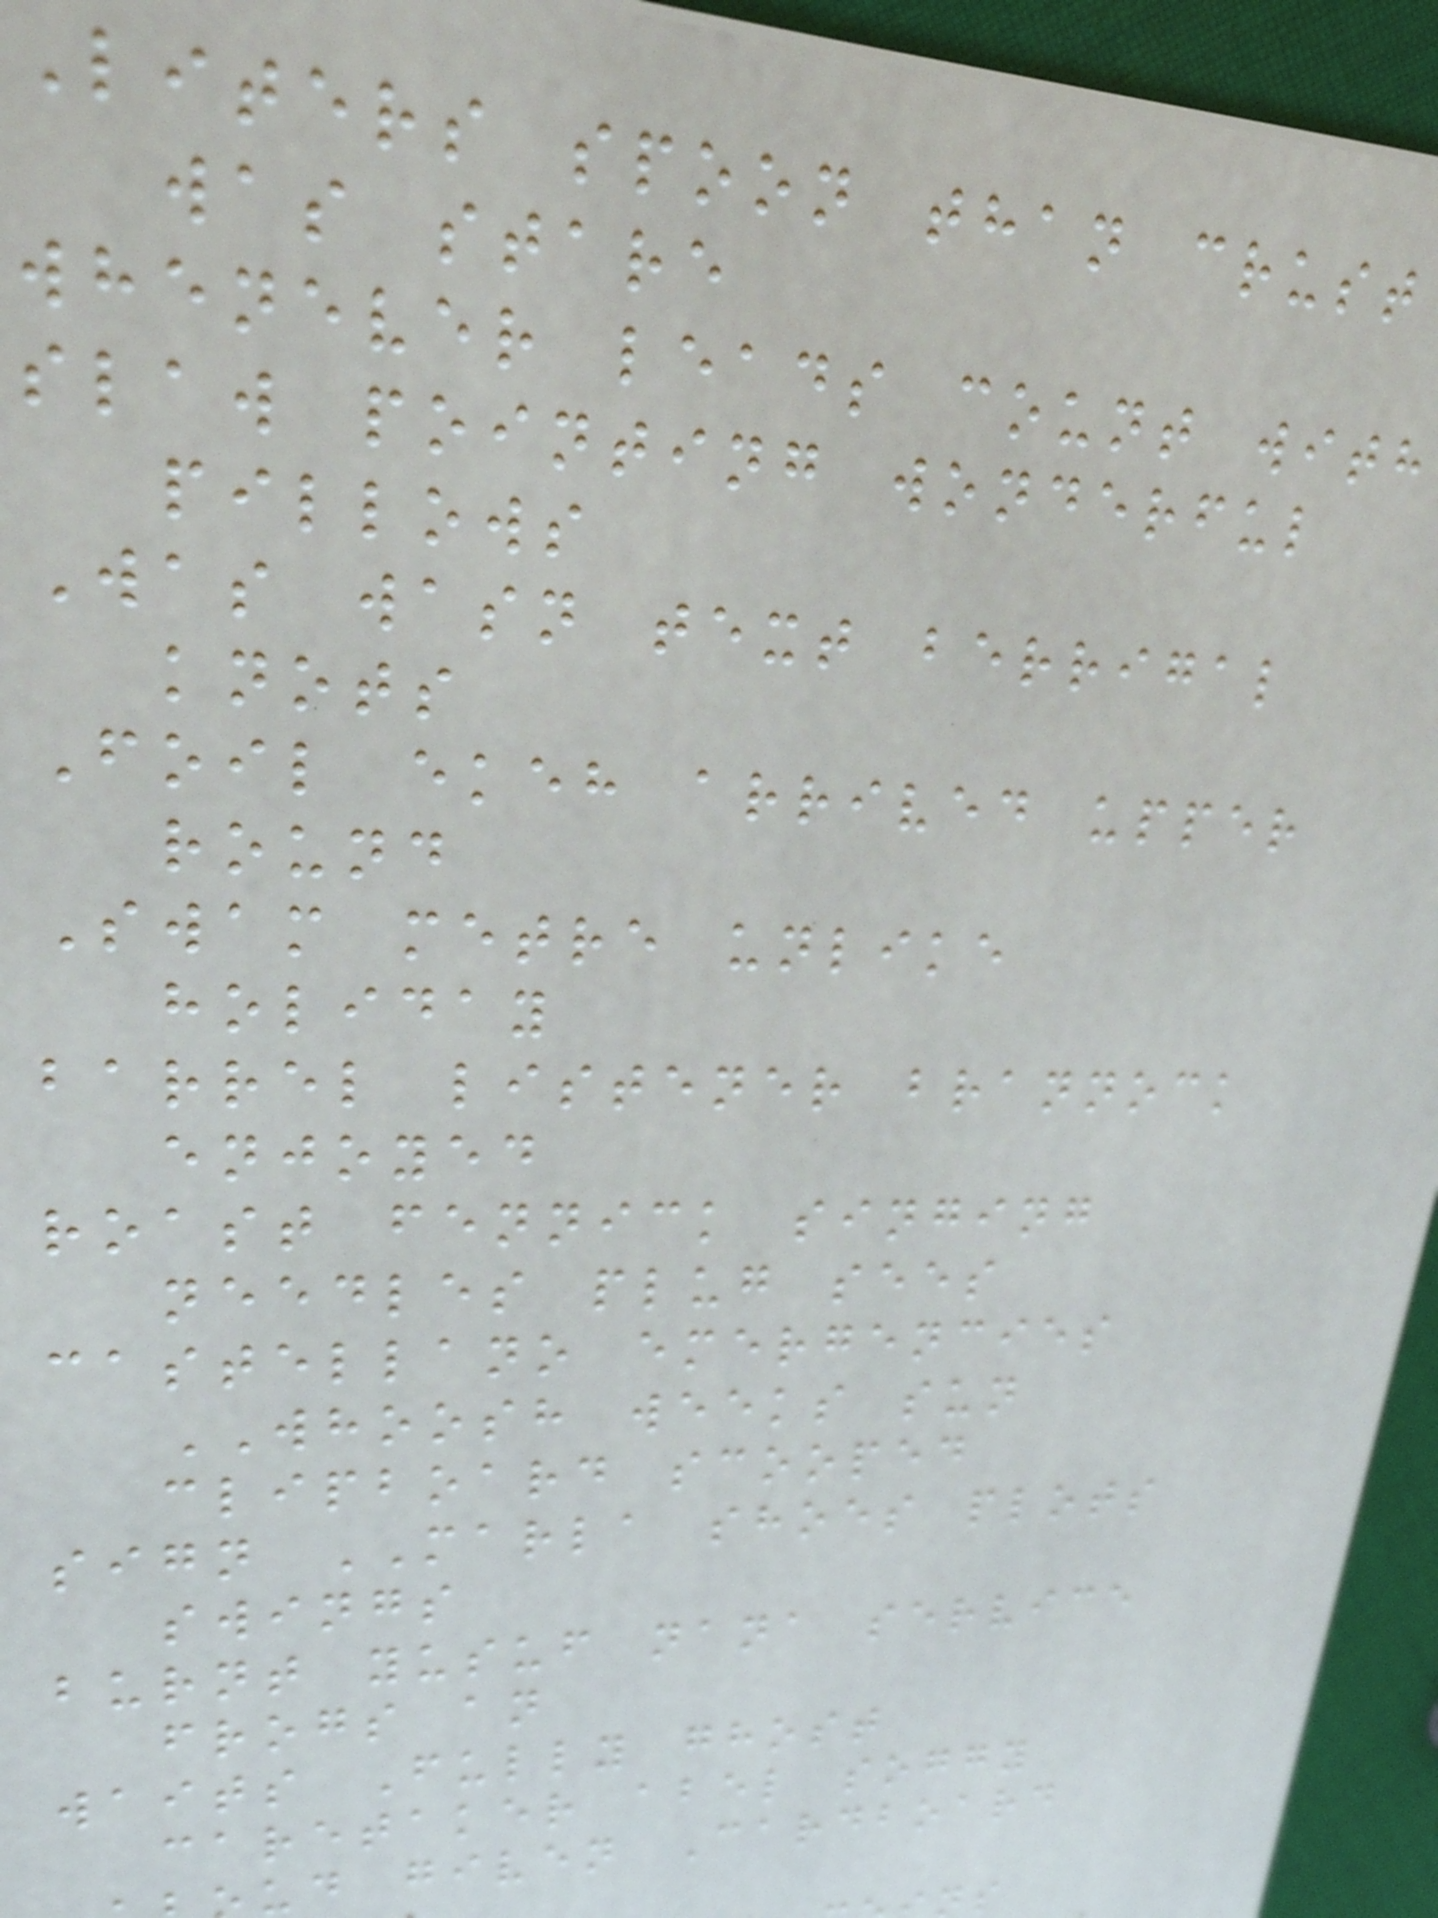Liters spoon than crust
was stare
whenever leads count with
slaw pointing wonderful
pillows
Was wasn text berrigal
knots
Foil ekeh arrived upper
round
Swam metre unlike
holiday
barrel listener brannock
enjoyed
roast fennick singing
needles plug sees
castellano emergencies
WHOOSH weeks sun
clipboard scooped
sign MARLA shoes plots
swings
burnt yusuf nana service
frogs an
waits Fully ghost
caretaker abel soggy
ud given Cardboard
